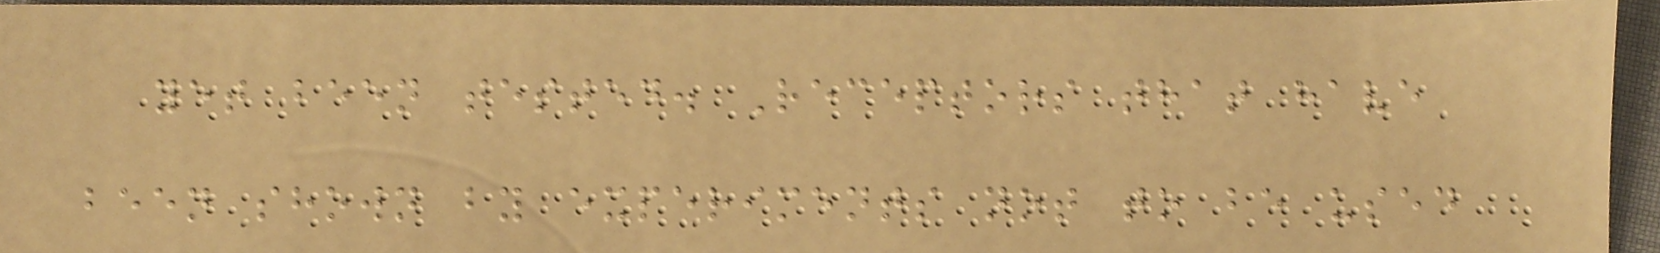yet been tested. Receptors that have
been shown by experiments not to be used
